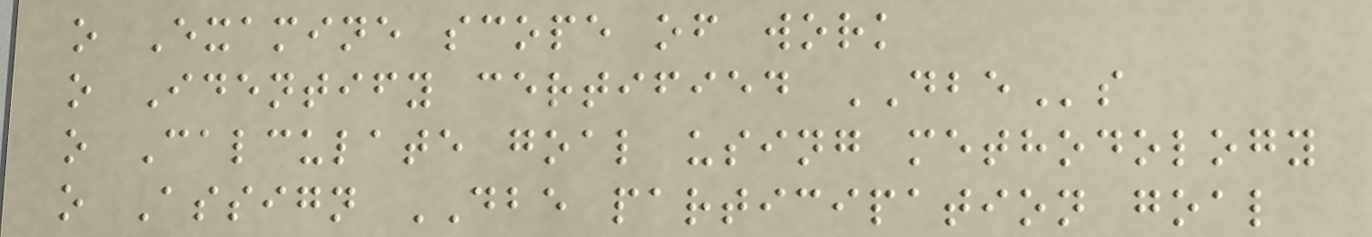o Examine scope of work
o Identify certified DBEs
o Calculate goal using methodology
o Assign DBE participation goal
